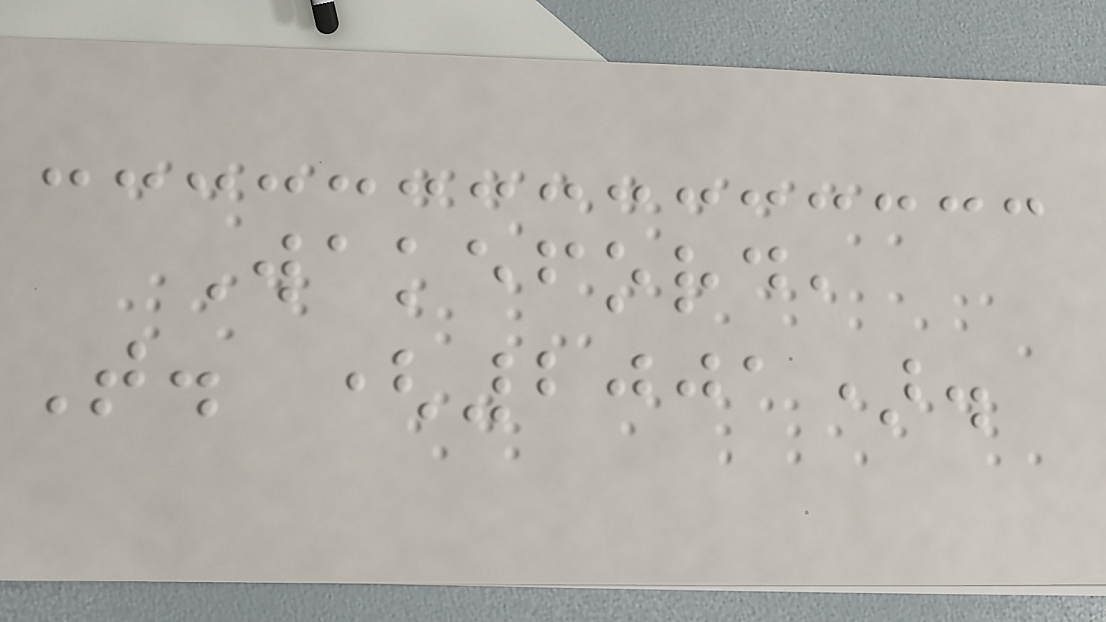Wakeford,
T. (2001).
